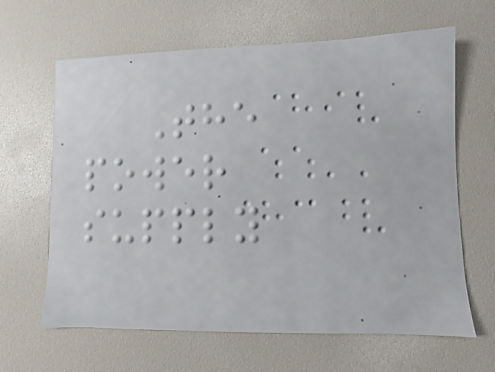The
power
supply
